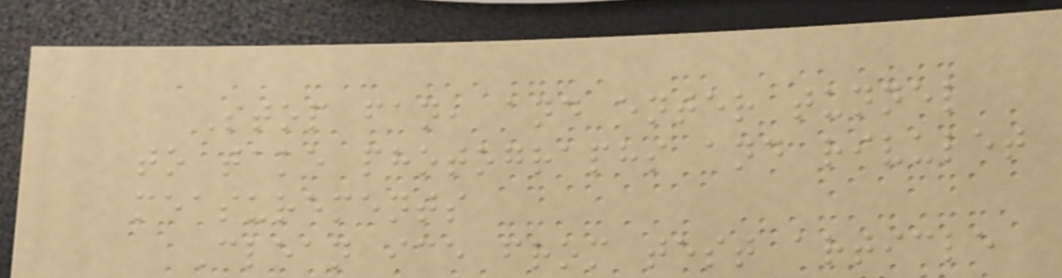Stop fan, and enter tunnel
to take photographs and rivulet
measurements
Clean ice from test article
